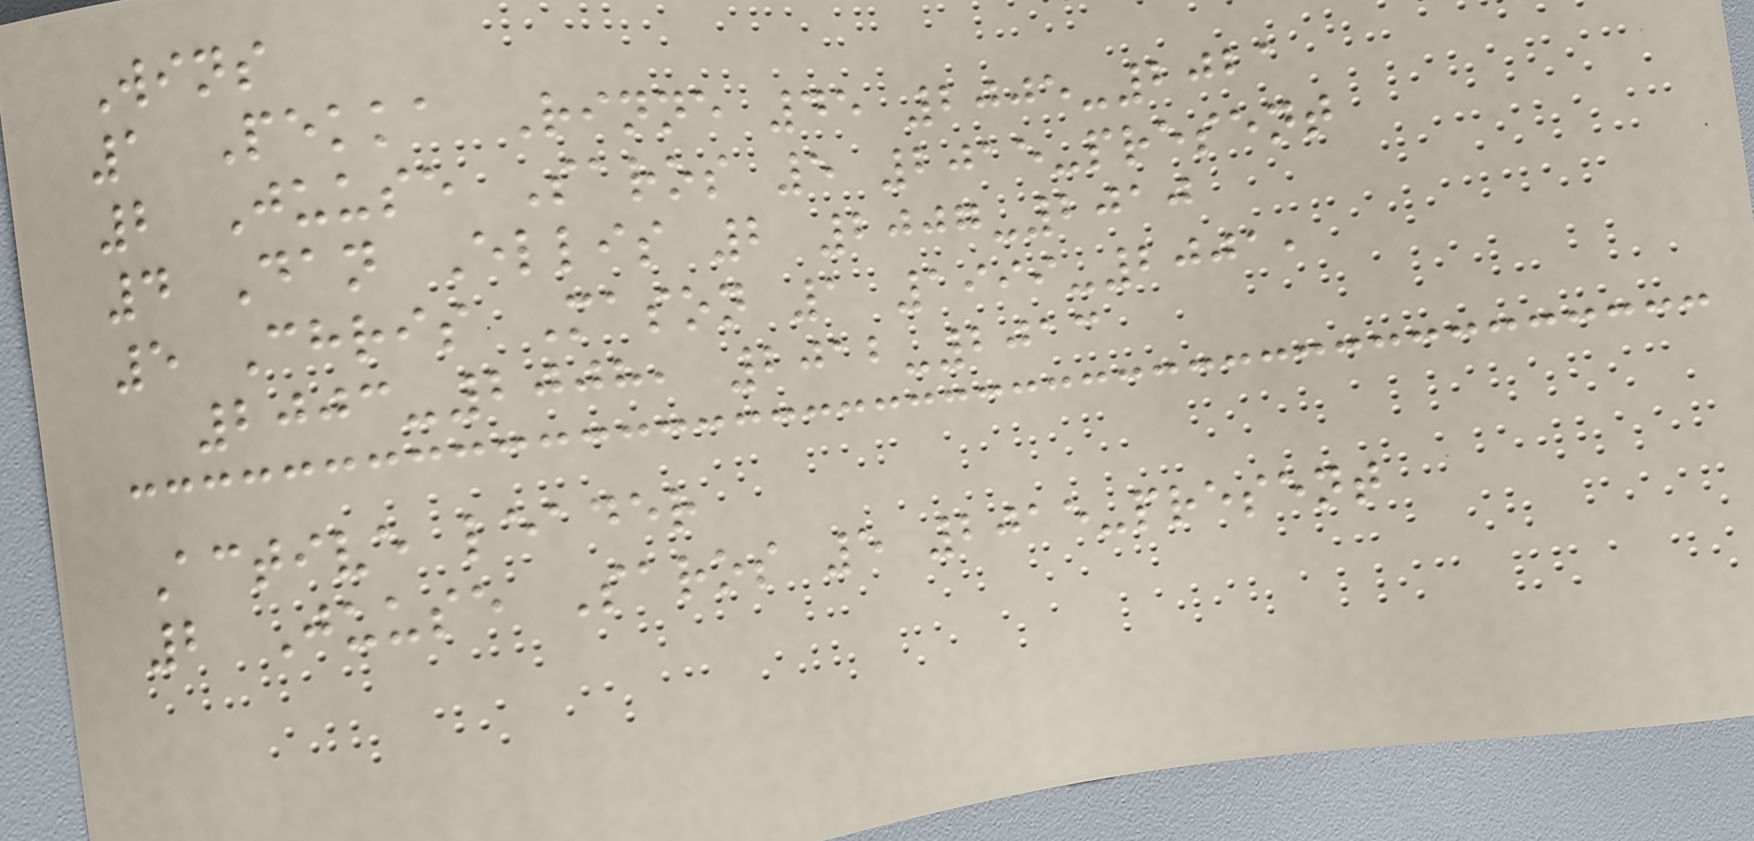Wins
1 Pekka Rinne 45 2005-2021
2 Juuse Saros 5 2015-present
4 Dan Ellis 2 2007-2010
5 Chris Mason 1 1999-2001,
2003-2008, 2012-2013
Active leader
2 Juuse Saros 5 2015-present
